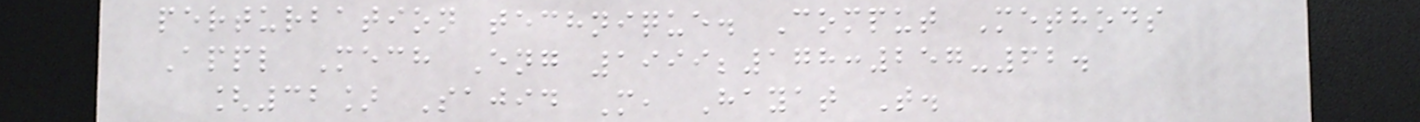perturbation technique. Comput Methods
Appl Mech Eng 1999;178:257-62.
[32] Sajid M, Hayat T.
